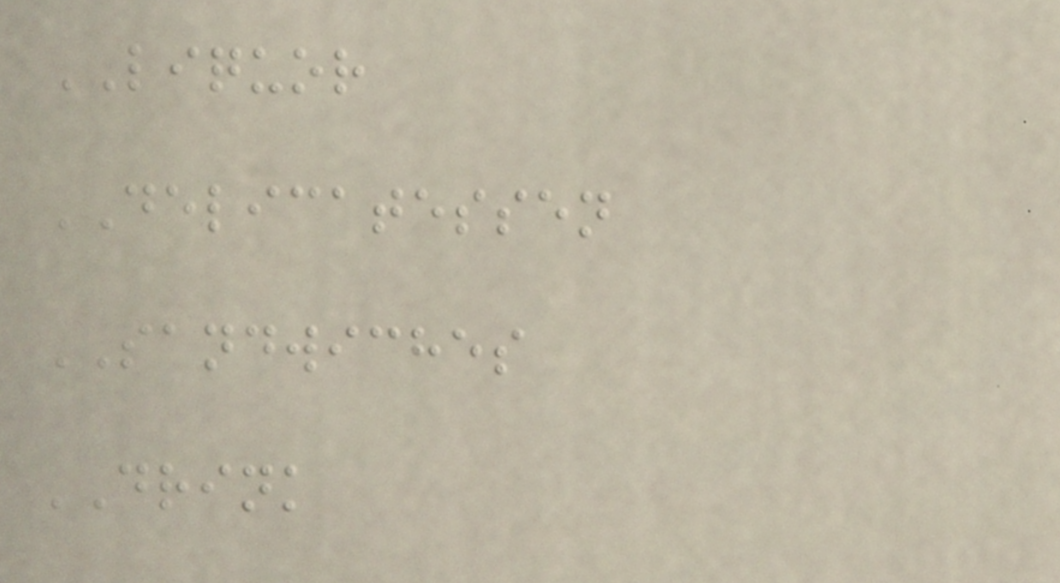LIQUOR
DELICATESSEN
SANDWICHES
DRINK
